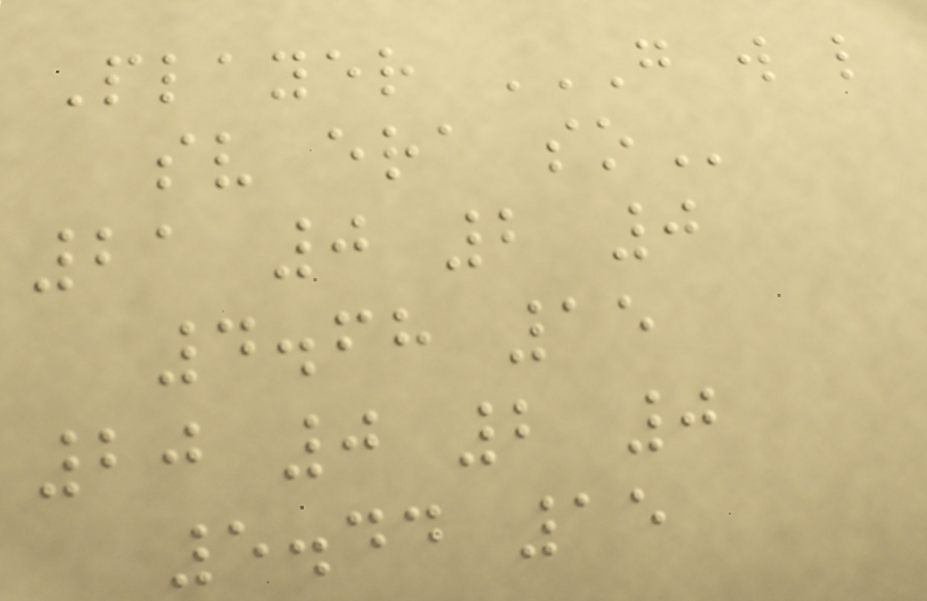Player G W L
SV ERA SO
21 0 2 0
4.68 15
20 0 2 0
5.44 15
